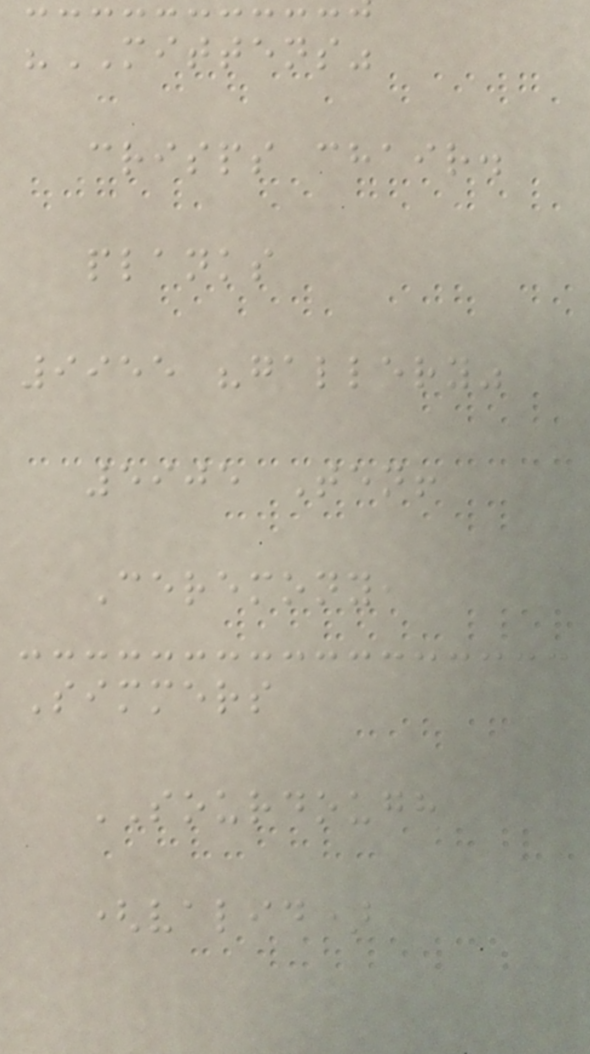"MITTENS"
crisps chair.
planks
9955 "gallery"
5905 Ten!
Ceremony,
Simmers
SOURDOUGH
(valid)
